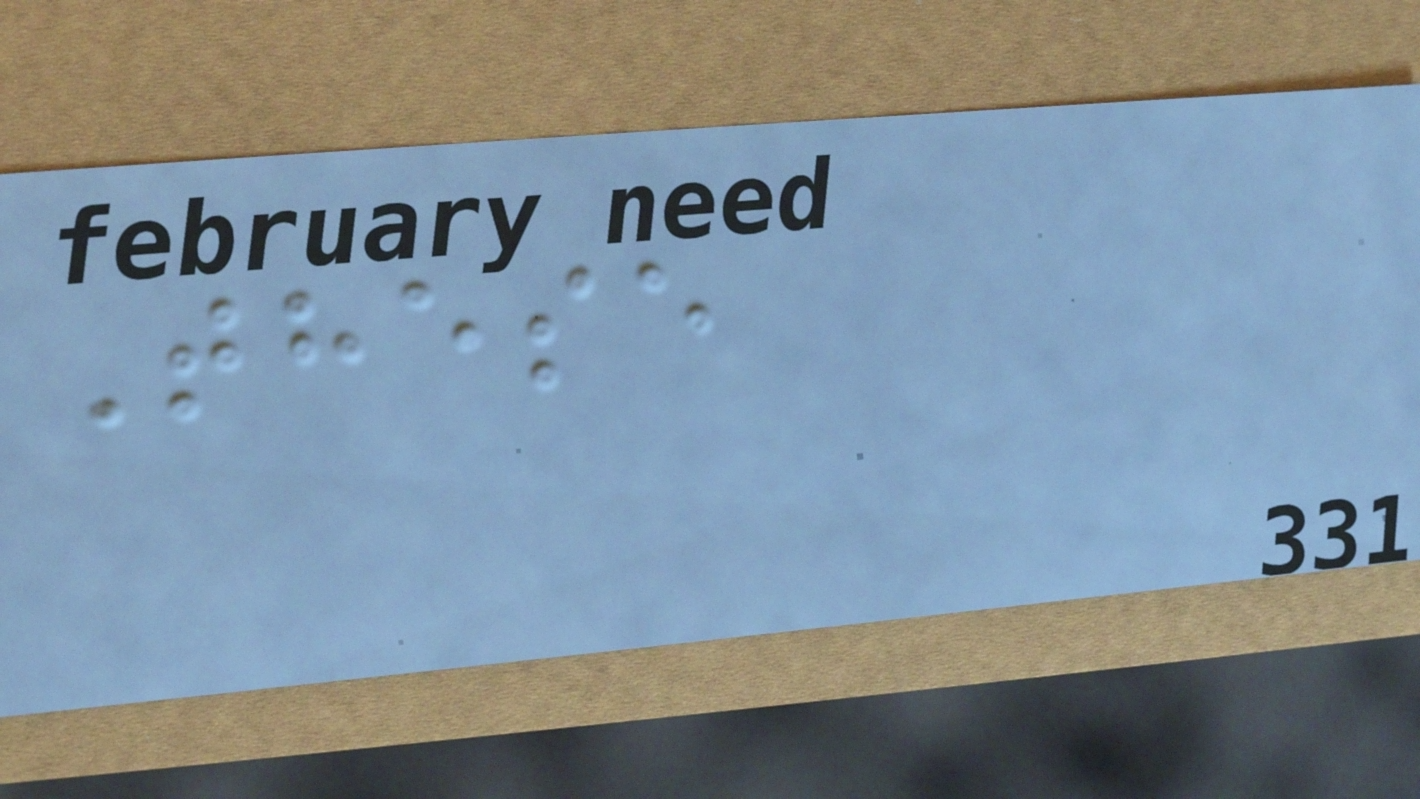These
